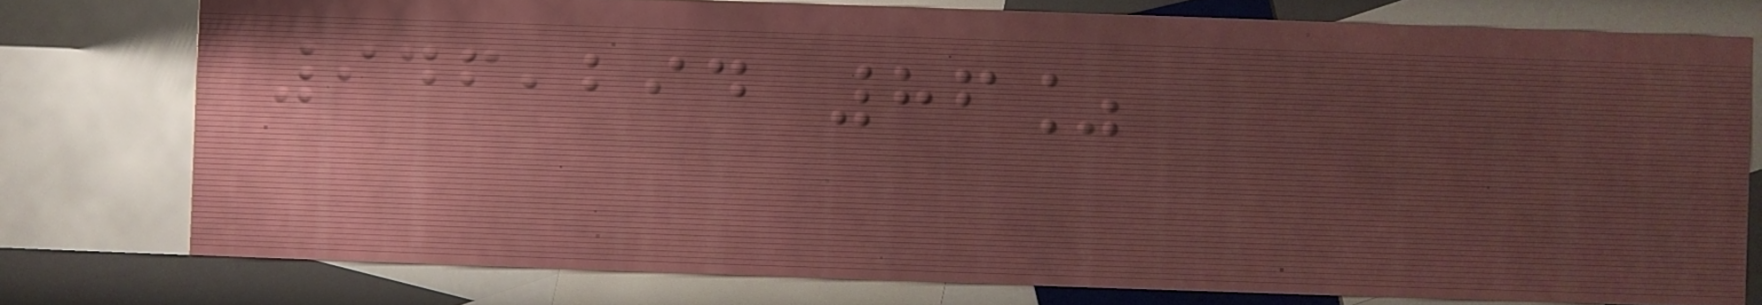946,294 86%
